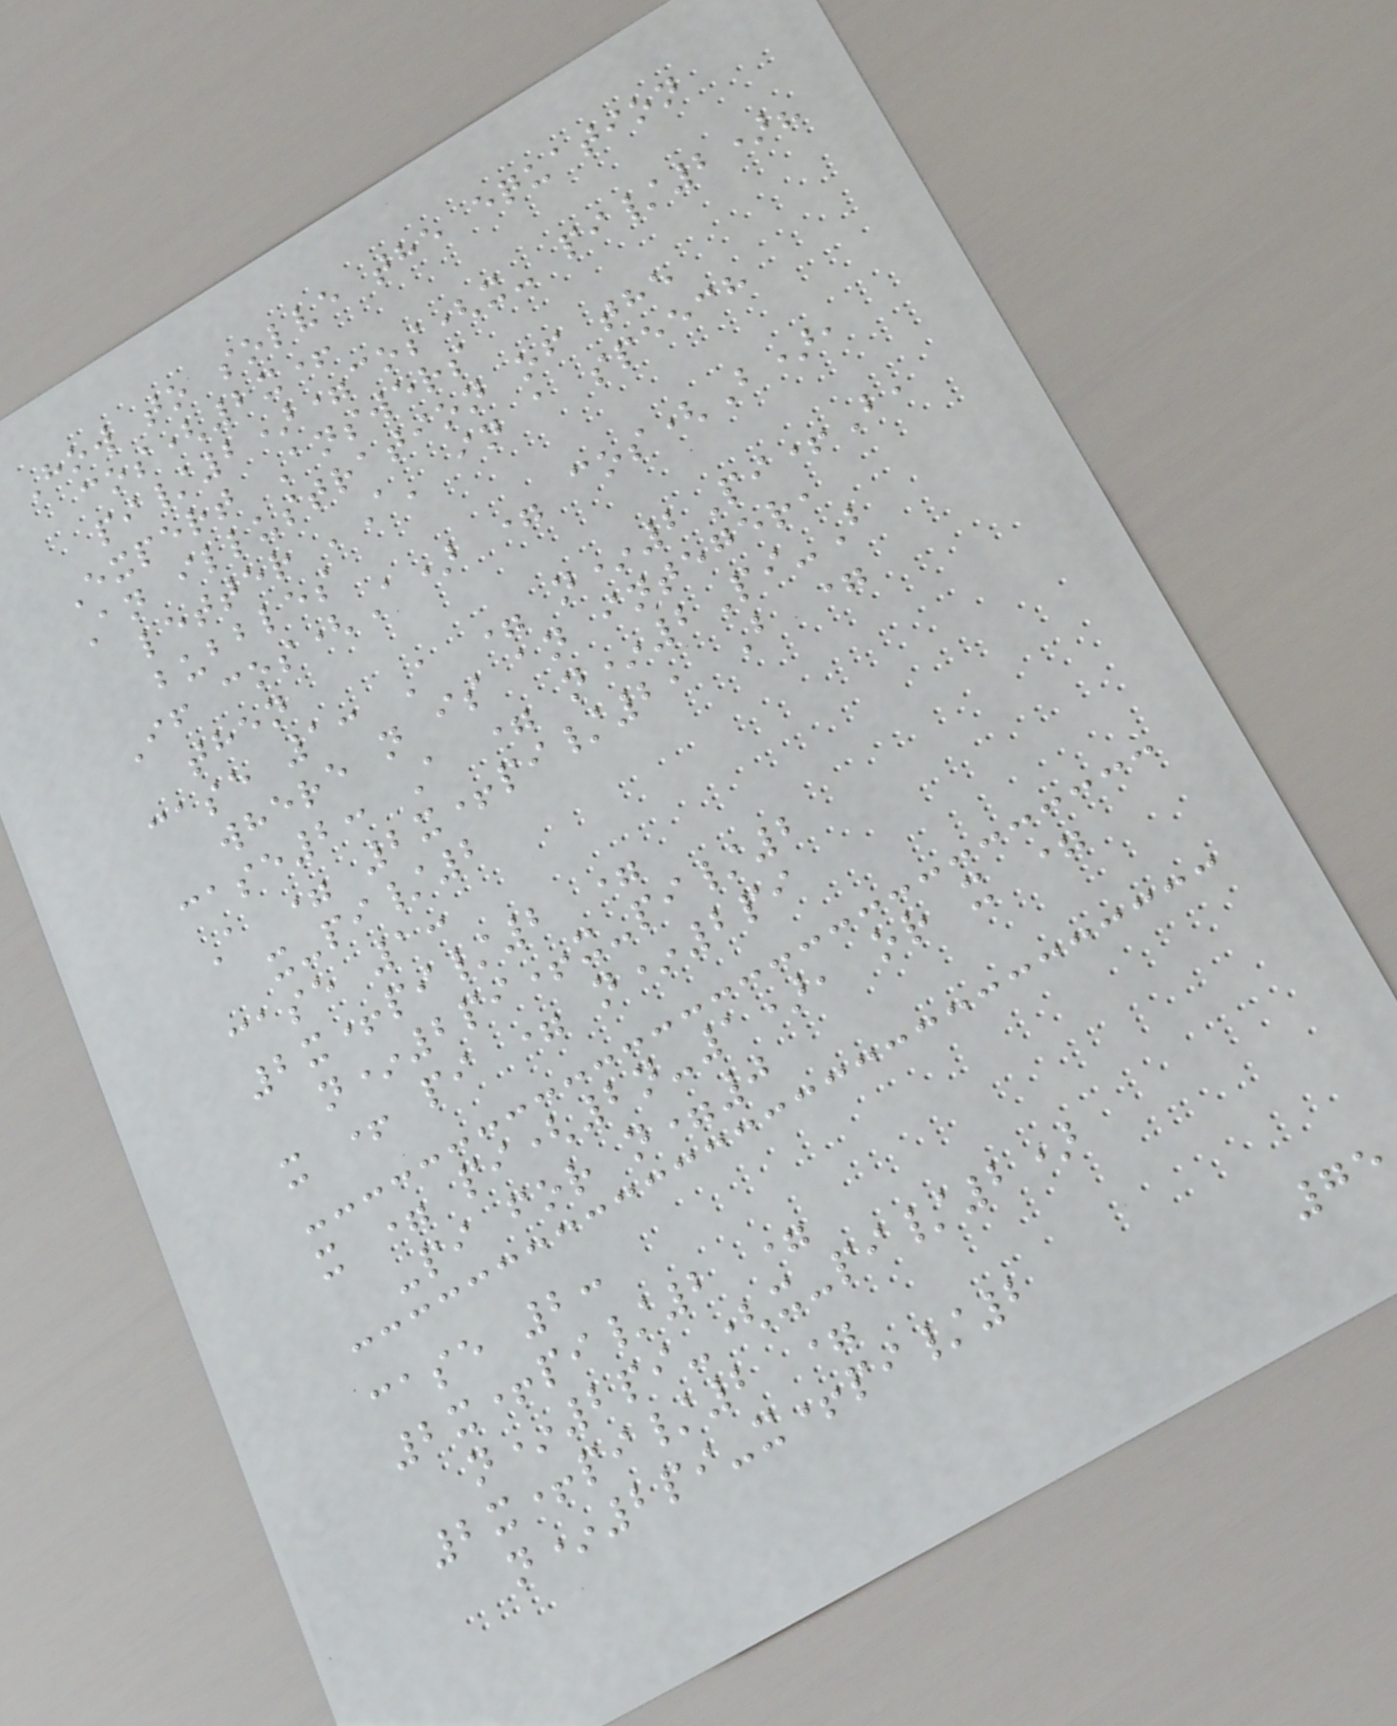How to solve the equation
cos(2x+
pi/2)=cos(x- pi/2)?
Expert Answers
An illustration of the
letter 'A' in a speech
bubbles
If cos(A) = cos(B),
then
case 1: A = n*2Pi+B,
where n is an integer,
case2: A = n*2Pi-B
A = 2x+pi/2, B =
x-pi/2
case 1:
2x+pi/2 =
n*2pi+x-pi/2
x + pi = n*2pi
x = pi(2n-1), or x =
-pi for n=0
case 2:
2x+pi/2 =
n*2pi-(x-pi/2)
2x+pi/2 =
n*2pi-x+pi/2
75
